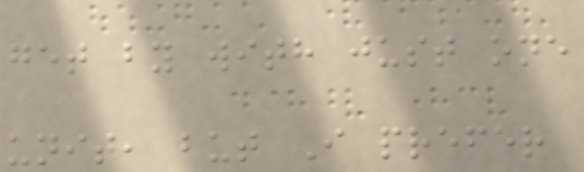get by with just one
unit, but I prefer
